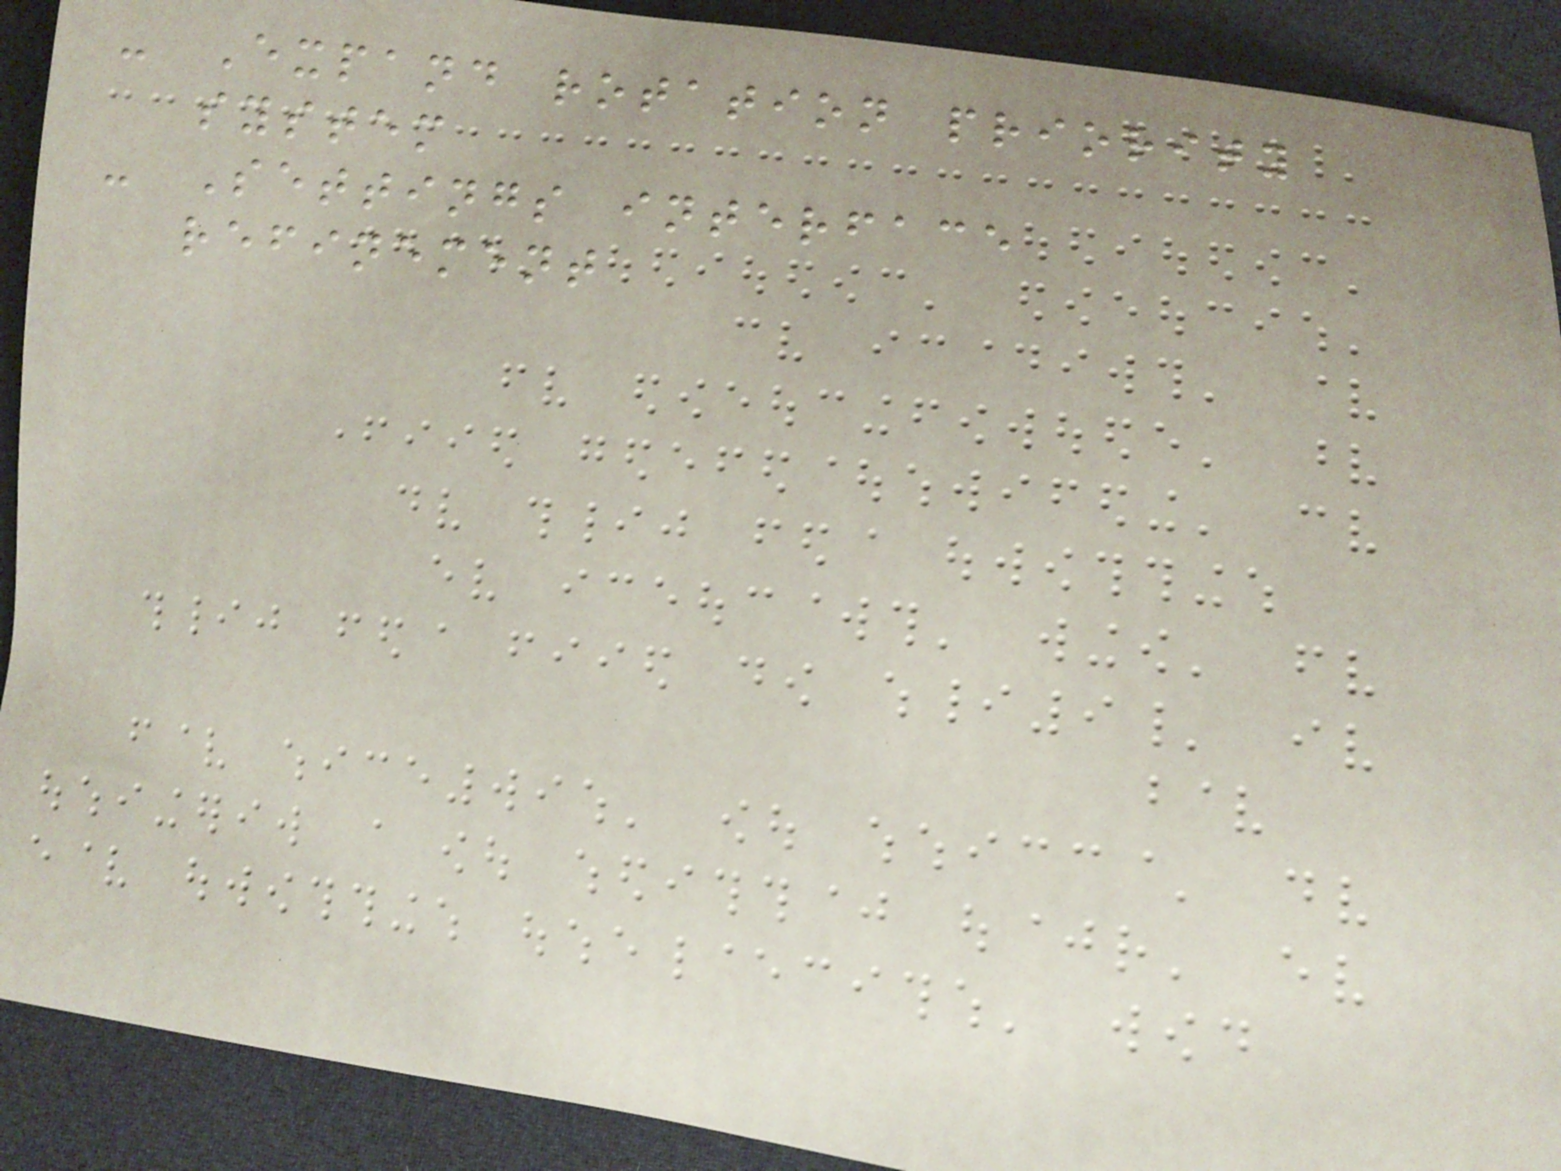- Expand rotation priority
system
- Settings interface
refinement
